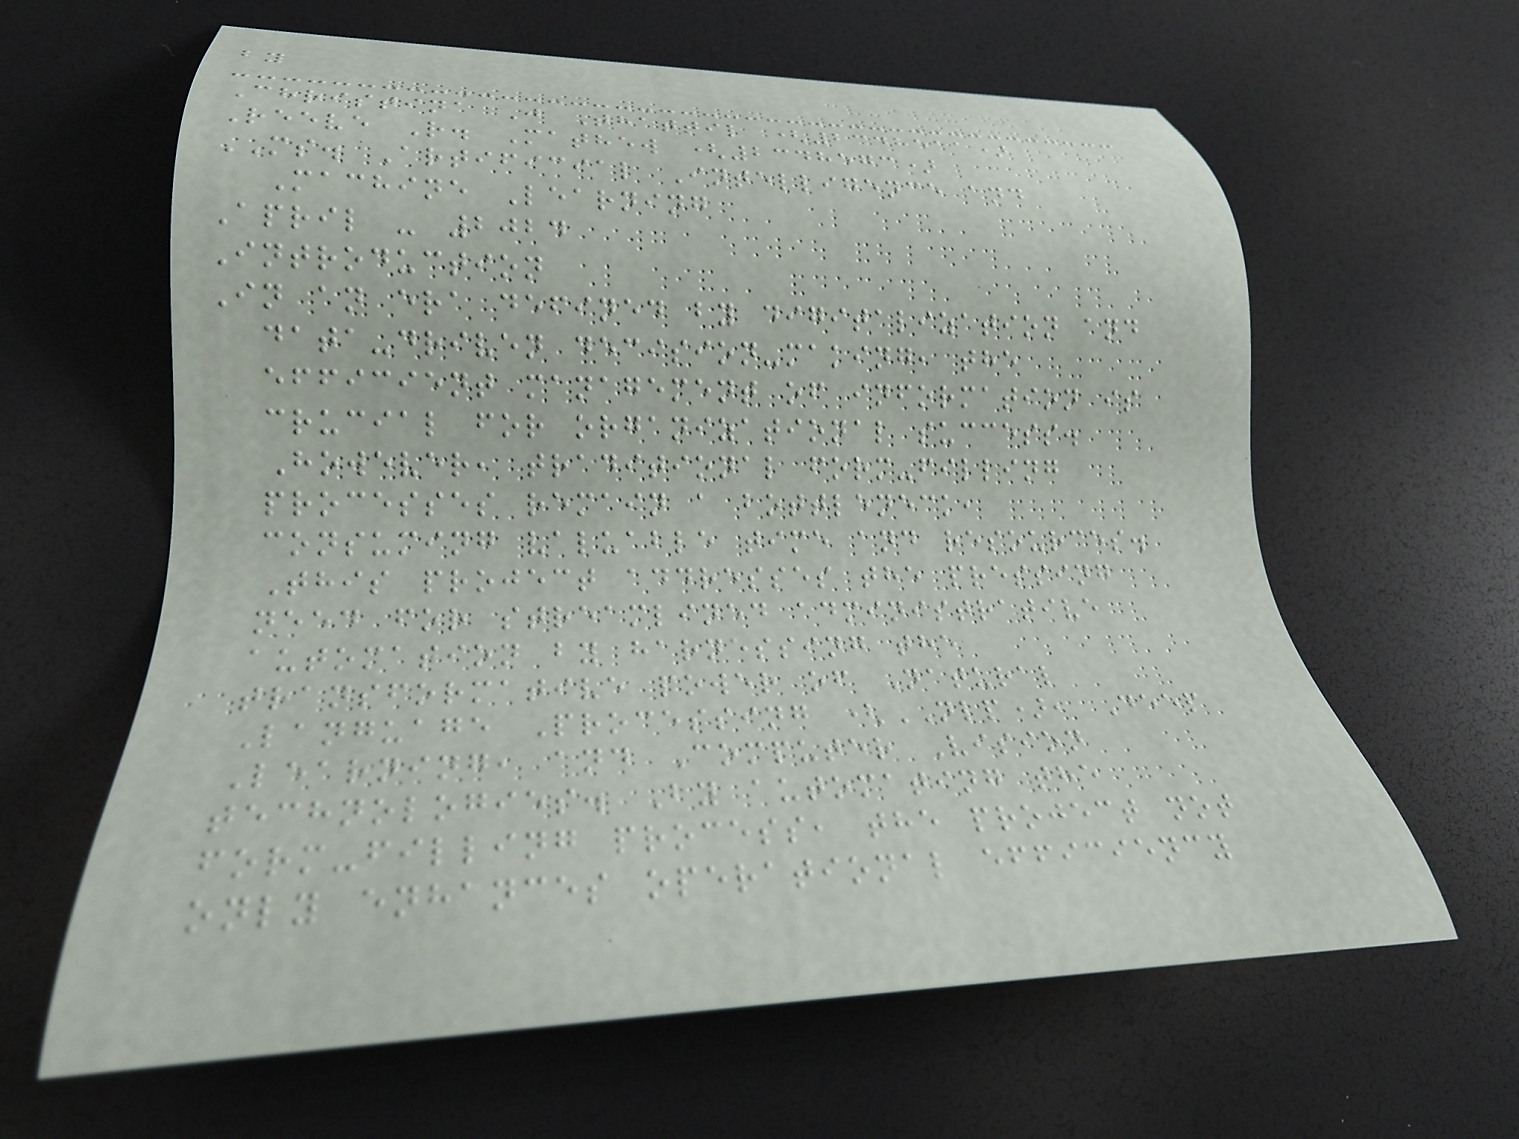by
Christina J Thattil (2348511)
Reeve R. Mathew (2348573)
MS. Artificial Intelligence and
Machine Learning
April - 2024
Introduction
In an era defined by digitalization and
data-driven decision-making, the
efficient management of information is
crucial for organizational success.
However, traditional form-filling
processes remain a bottleneck,
consuming valuable time and resources.
This project addresses the pressing
need for streamlined administrative
automation by harnessing the
transformative power of Natural
Language Processing (NLP), Deep
Learning, and Computer Vision
technologies. By automating the
form-filling process, the project not
only enhances operational efficiency
